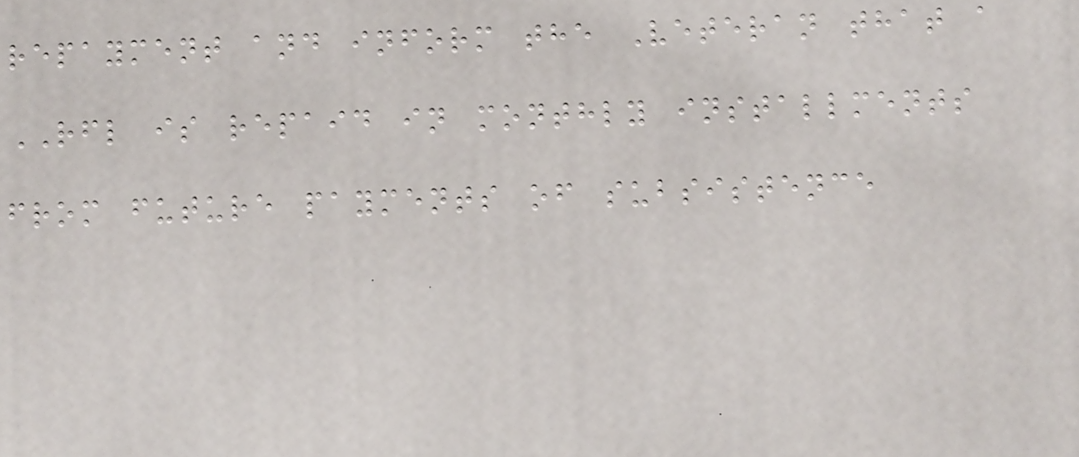repayment and inform the Veteran that a
RFL is repaid in monthly installments
from future payments of subsistence
